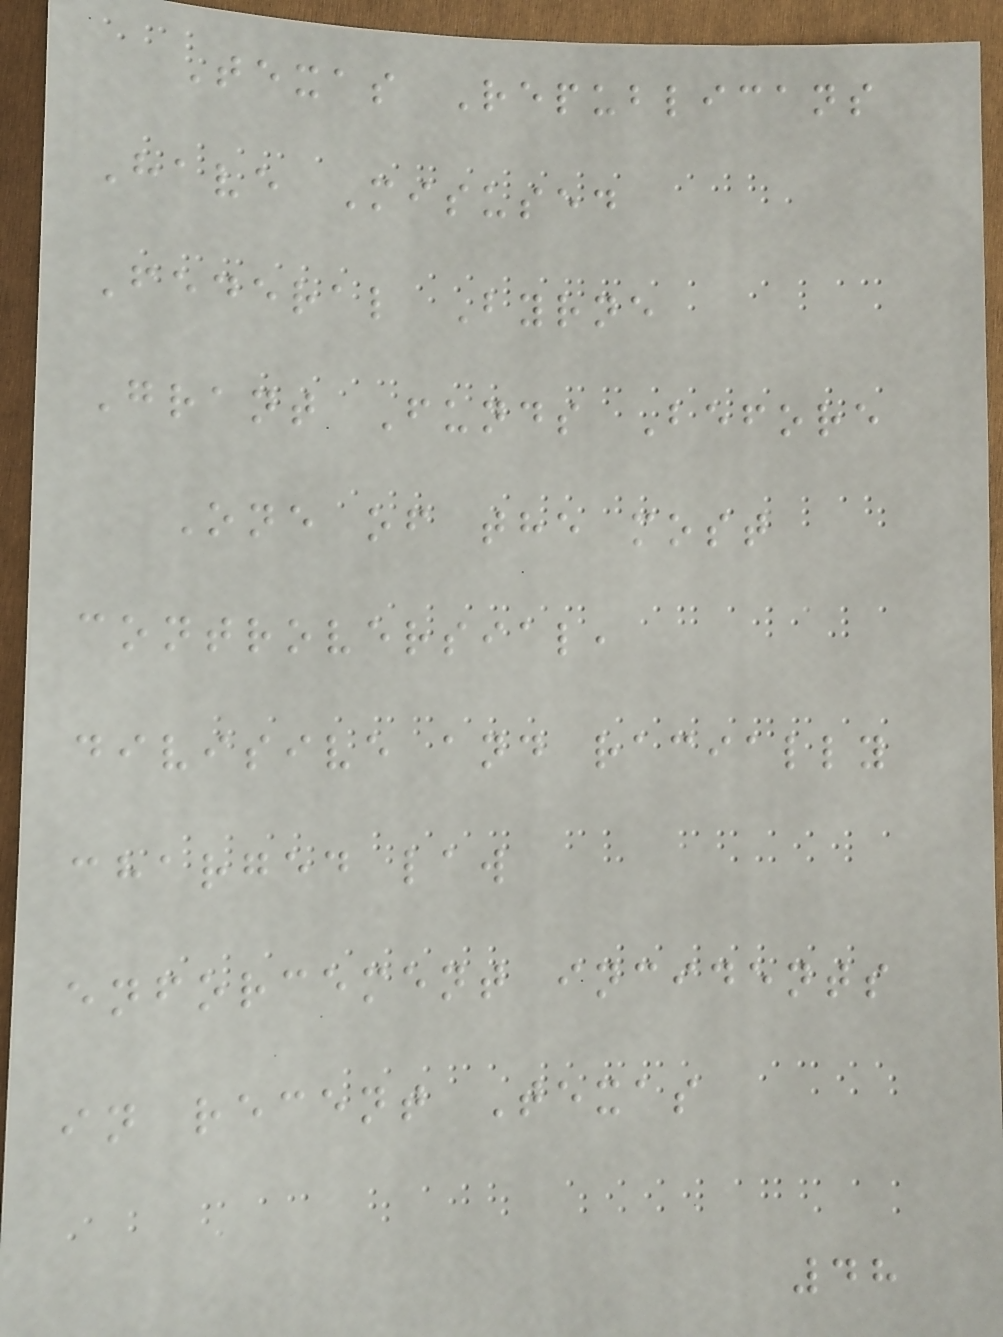Texas Republicans
Have Misused
Federal Byrne
Grant Funds Before
One of the most
controversial,
divisive and racially
charged law
enforcement incidents
in recent Texas
48
